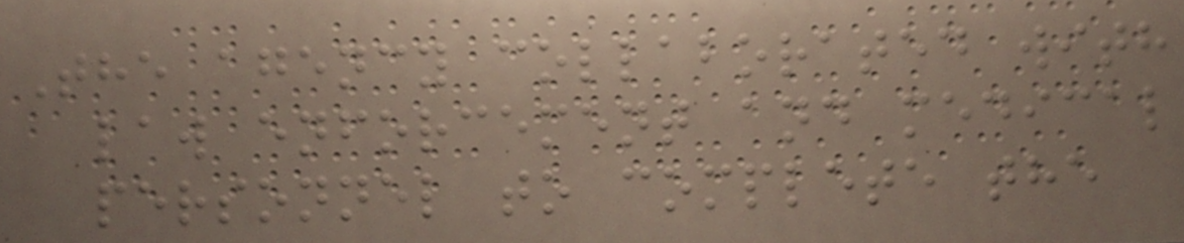The agency collaborated with
law enforcement and medical
personnel to complete the
